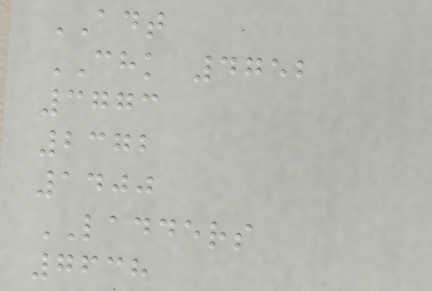ADT
CHK 4752
3773
2372
1400
LADDERS
7638
